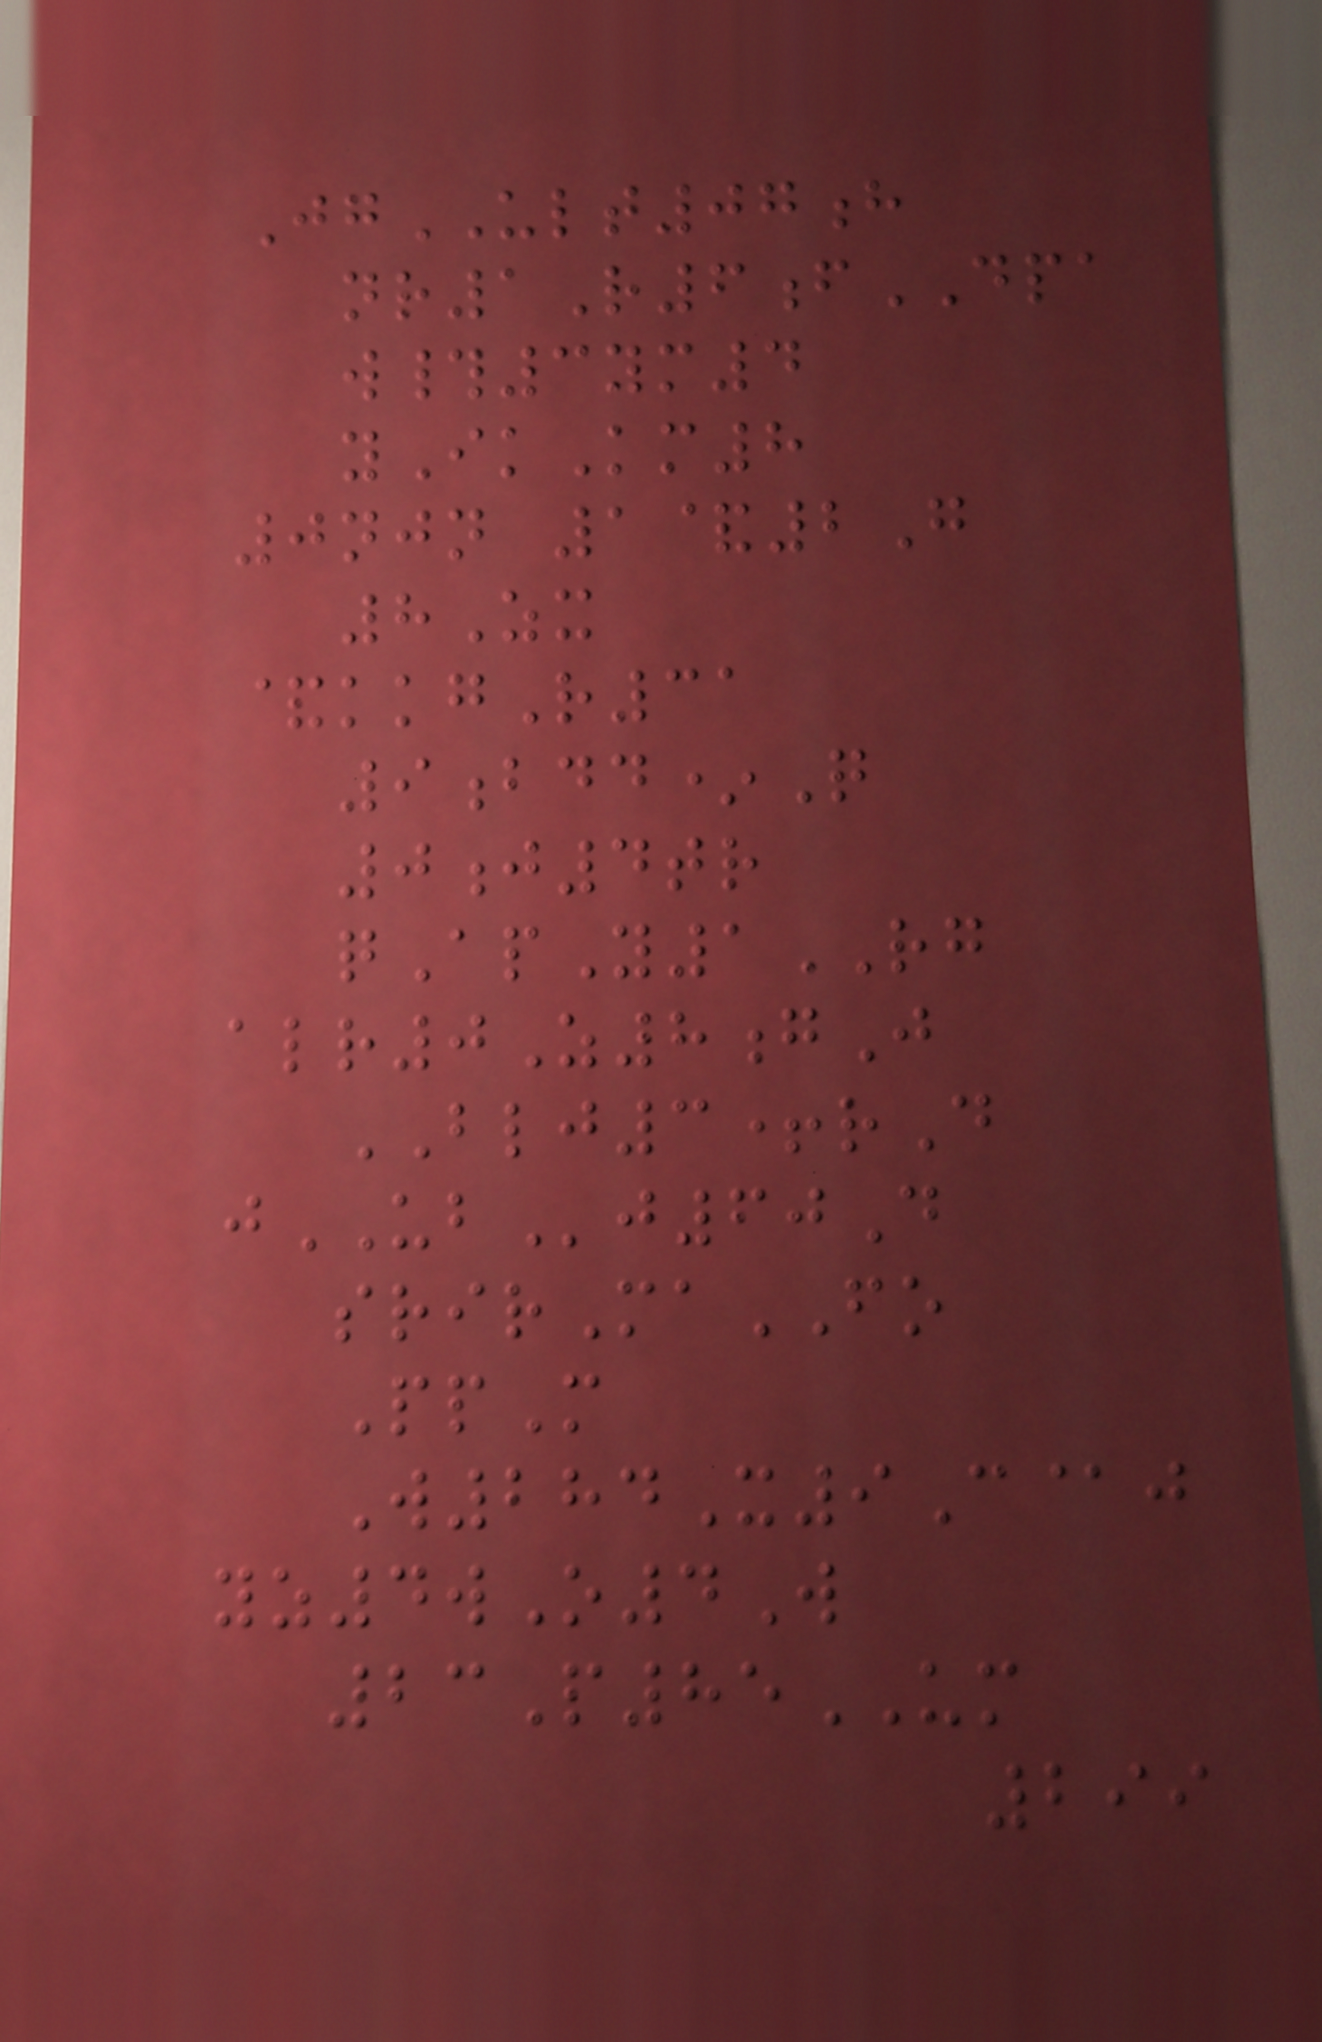JgULT07h
nr1R6fDPA
w#3ym4
yIkKm8
0njn 1&2G
8Zx
&kkgR31
9bdd*Q
0j4tr
qApY1RG
alr0Z8gJ
BLJ3+rD
jUBj60D
srirMaFO
PpM
W284X9C@j
yz4wO4W
23P85UM
299
